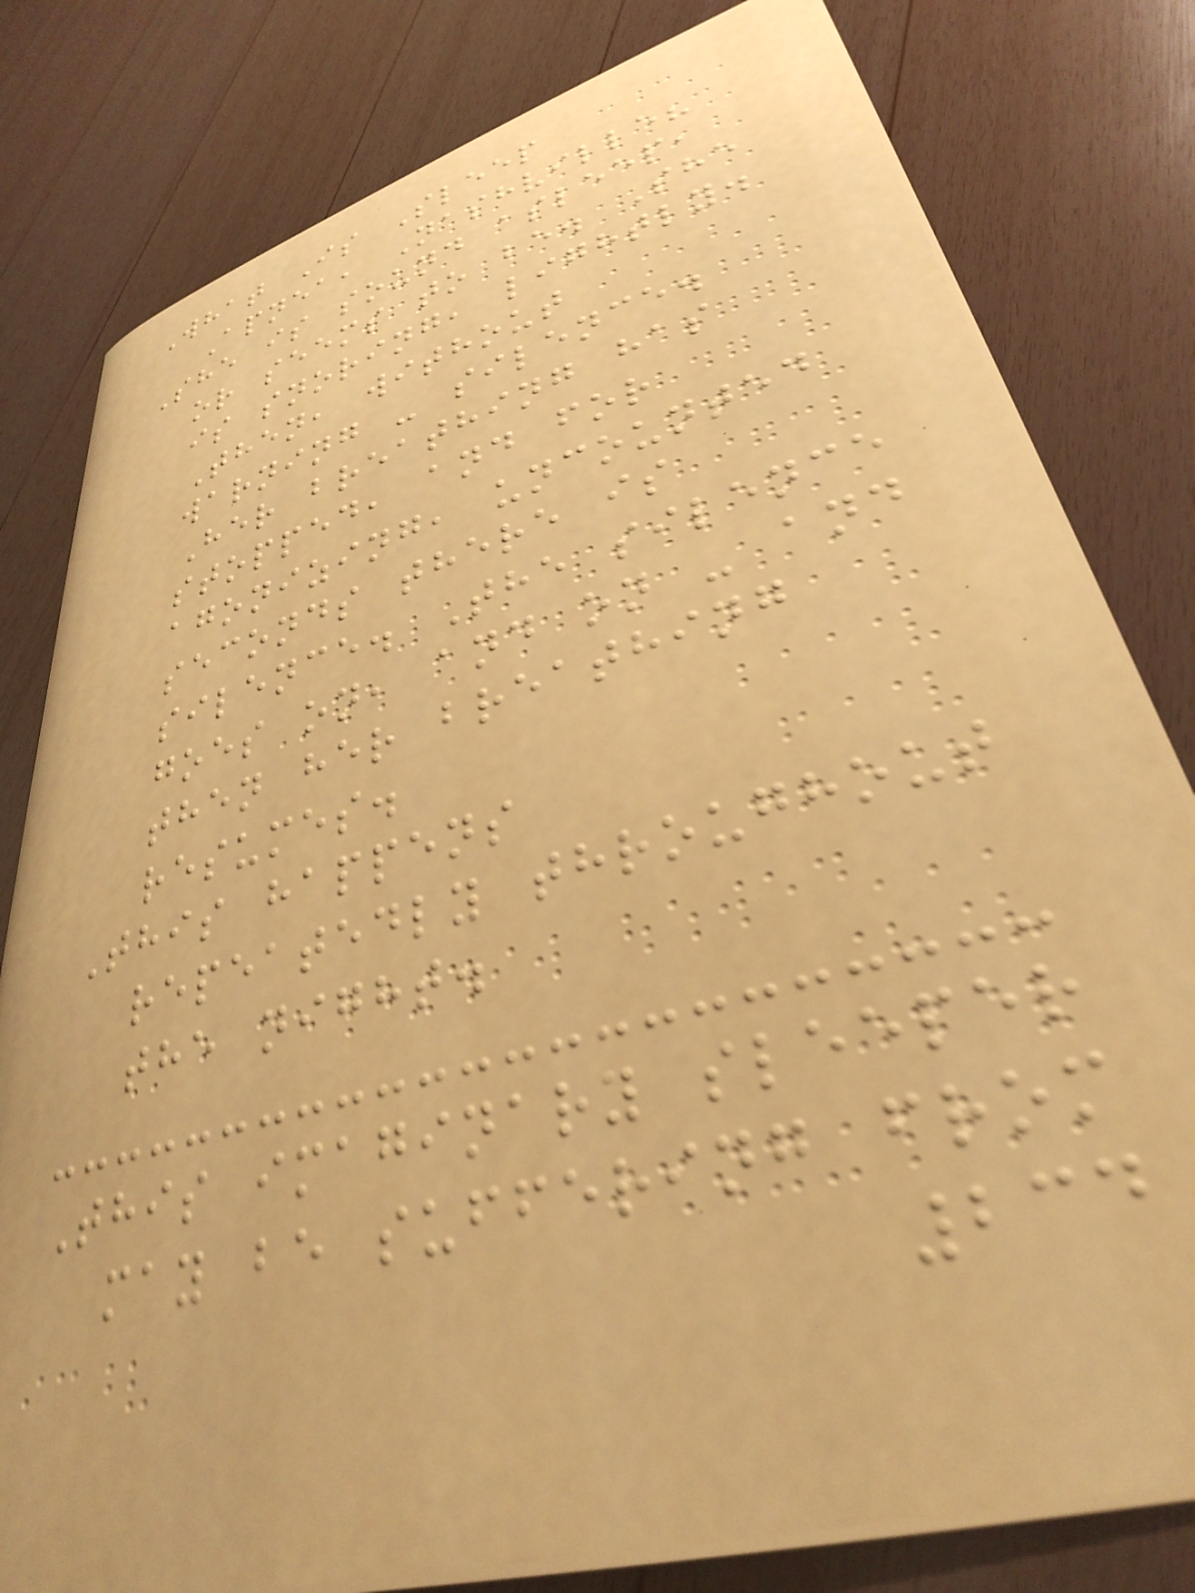What Is Sleep
Apnea, Nashville?
She is sound asleep,
or seems to be. She
is snoring, lightly.
Then, without
warning - silence.
Her breathing has
stopped, and for
agonizing, uncounted
seconds there is
silence. The silence
goes on, and on - and
then her breathing
resumes.
This happens
repeatedly throughout
the night.
This imaginary sleeper
may be suffering from
234
